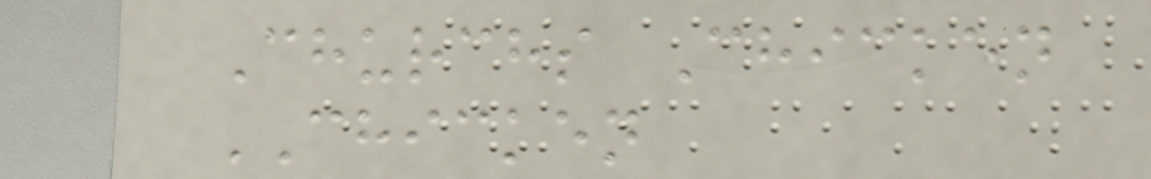Churchs Chicken
CHICKEN
